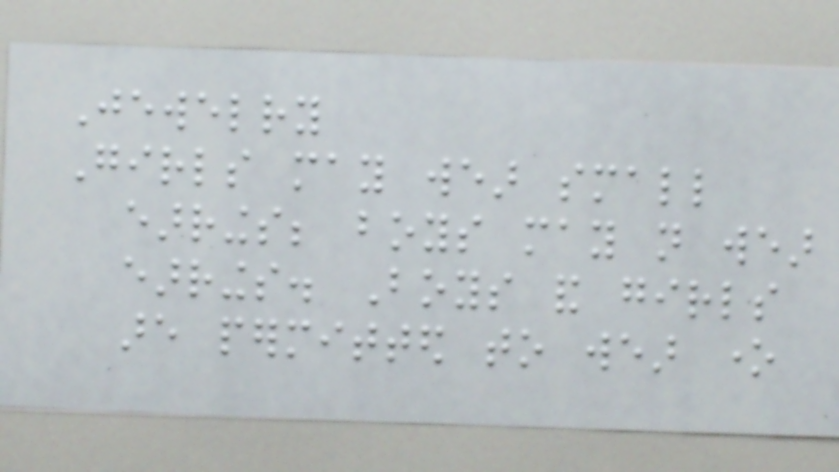Jewelry
Girls may wear small
earrings; boys may not wear
earrings. Boys and girls
are permitted to wear one
